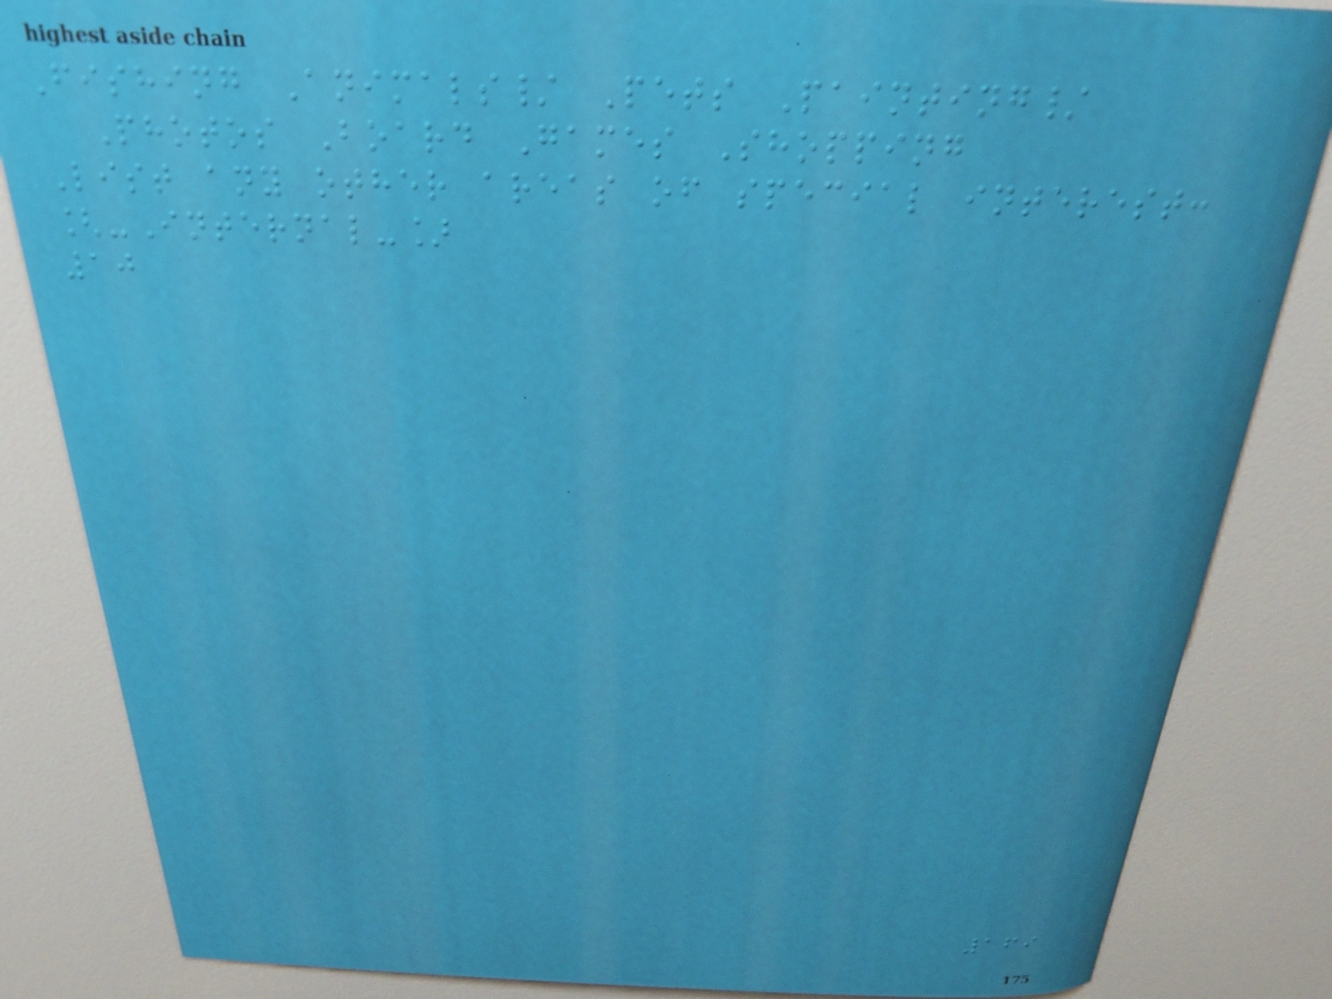Fishing Animals/ Pets Painting/
Photos Board Games Shopping
List any other areas of special interest:
[-Internal-]
10
169
